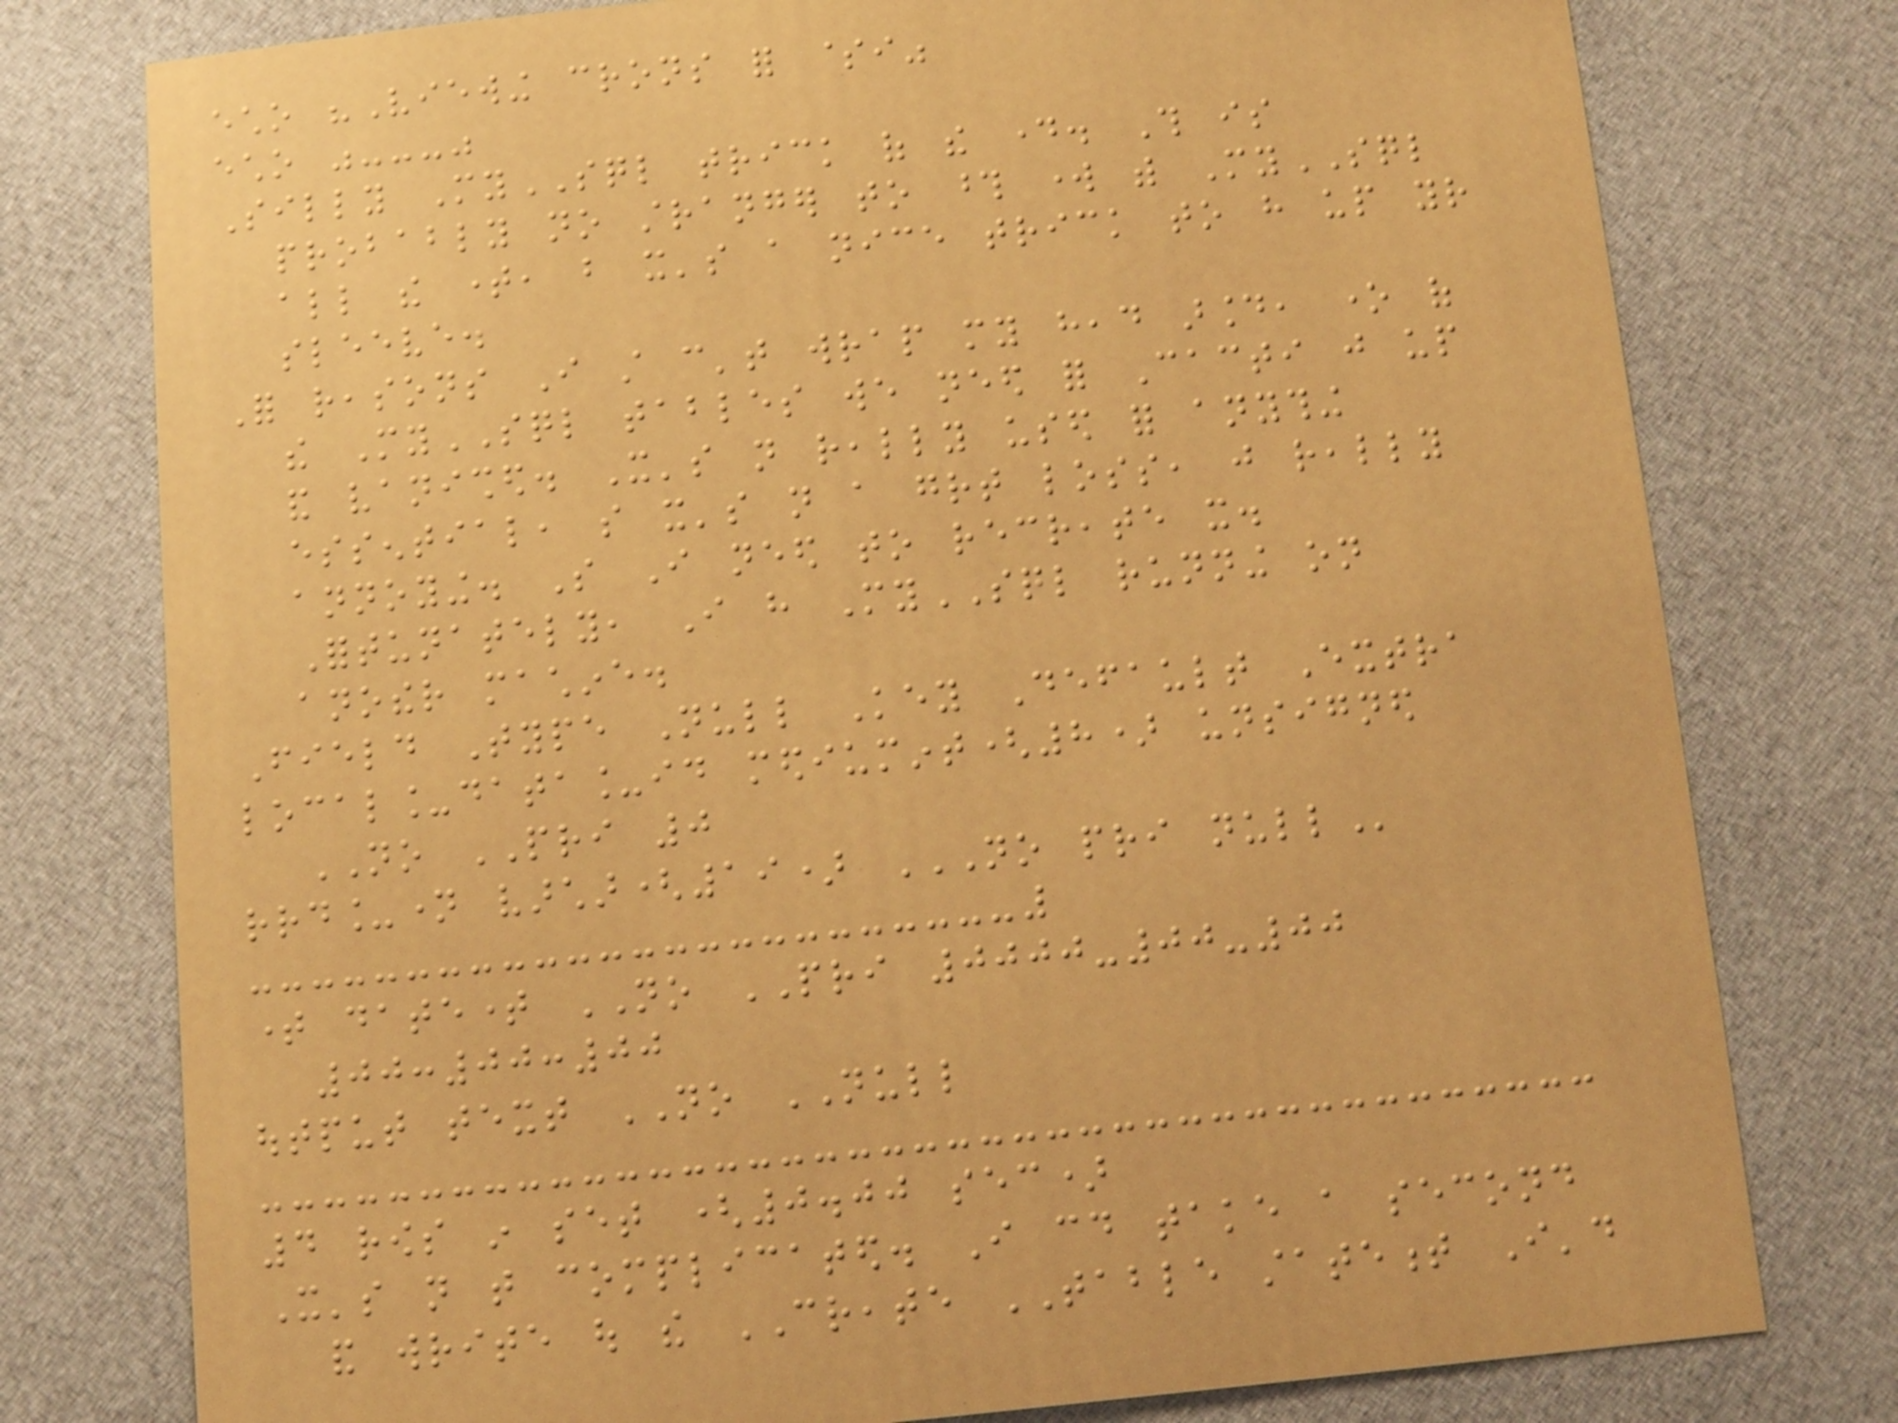echo "Viewing crons for $i"
echo "---"
Silly MySQL trick of the day. This is
probably no stranger to those work with MySQL
all the time, but it's a nice trick to have up your
sleeve.
For reasons I still can't wrap my head around, one of
the MySQL tables we need for Cacti just up
and vanished. It's not really used for anything
essential, so it's not a great loss, just really
annoying. So I need to recreate it.
Fortunately, I have MySQL running on
another machine.
Field Type Null Key Default Extra
local_data_id mediumint(8) unsigned
NO PRI 0
rrd_name varchar(19) NO PRI NULL
time datetime NO PRI 0000-00-00
00:00:00
output text NO NULL
4 rows in set (0.00 sec)
It's not that complicated. I could take a second
and write out the CREATE TABLE statement I'd
